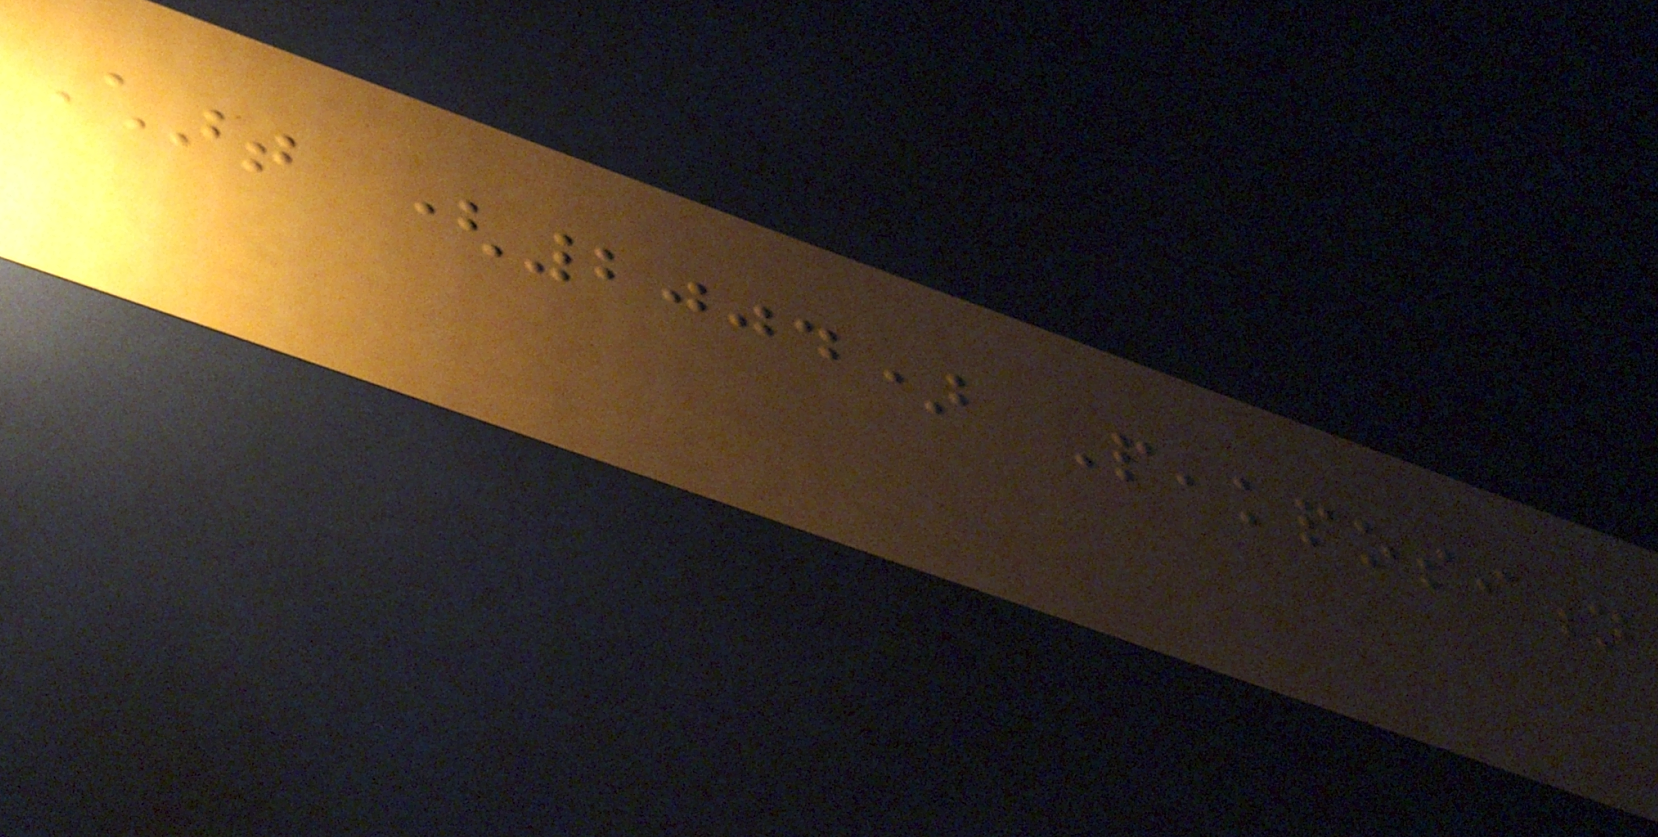Chart (2004) Peakposition
